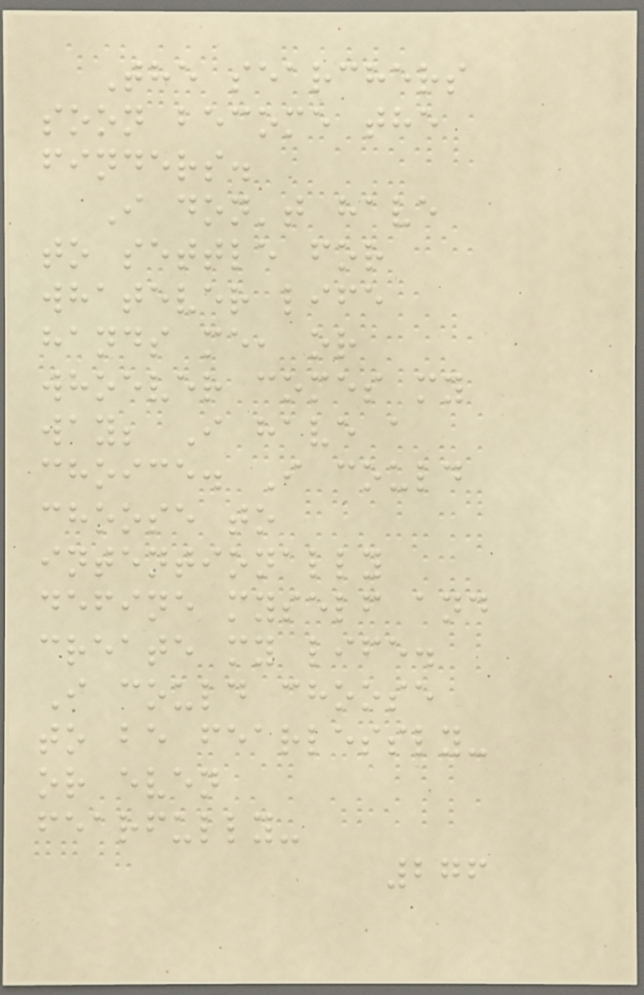The searchers
soon become the
finders.
I don't have
to settle for
whatever life
hands me, or
whoever comes my
way; I have a
choice. I could
choose to
intentionally
define myself and
create my life.
I could choose
to be fearlessly-
or even
fearfully-
276
